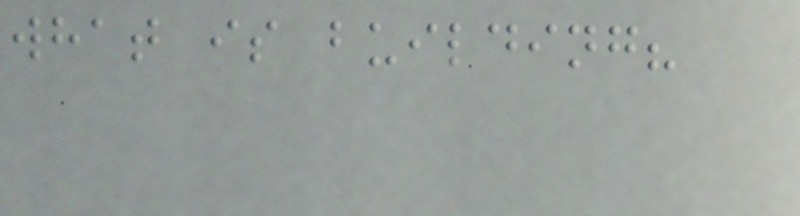what is building?
